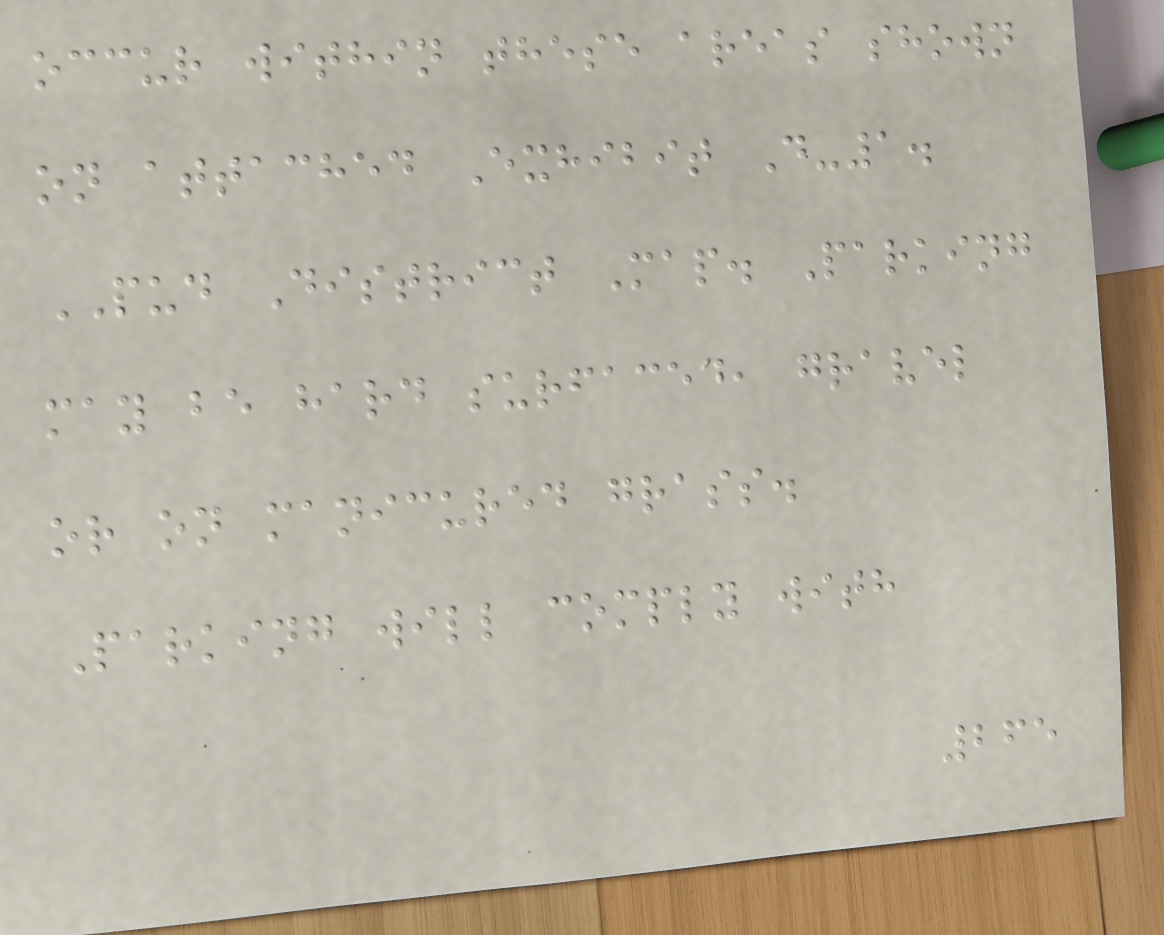occur within these areas shown
on attached Exhibit D-1.
PUD District Map. Parking
may be hard surfaced, gravel
or on manicured grass.
Parking will comply with
265
